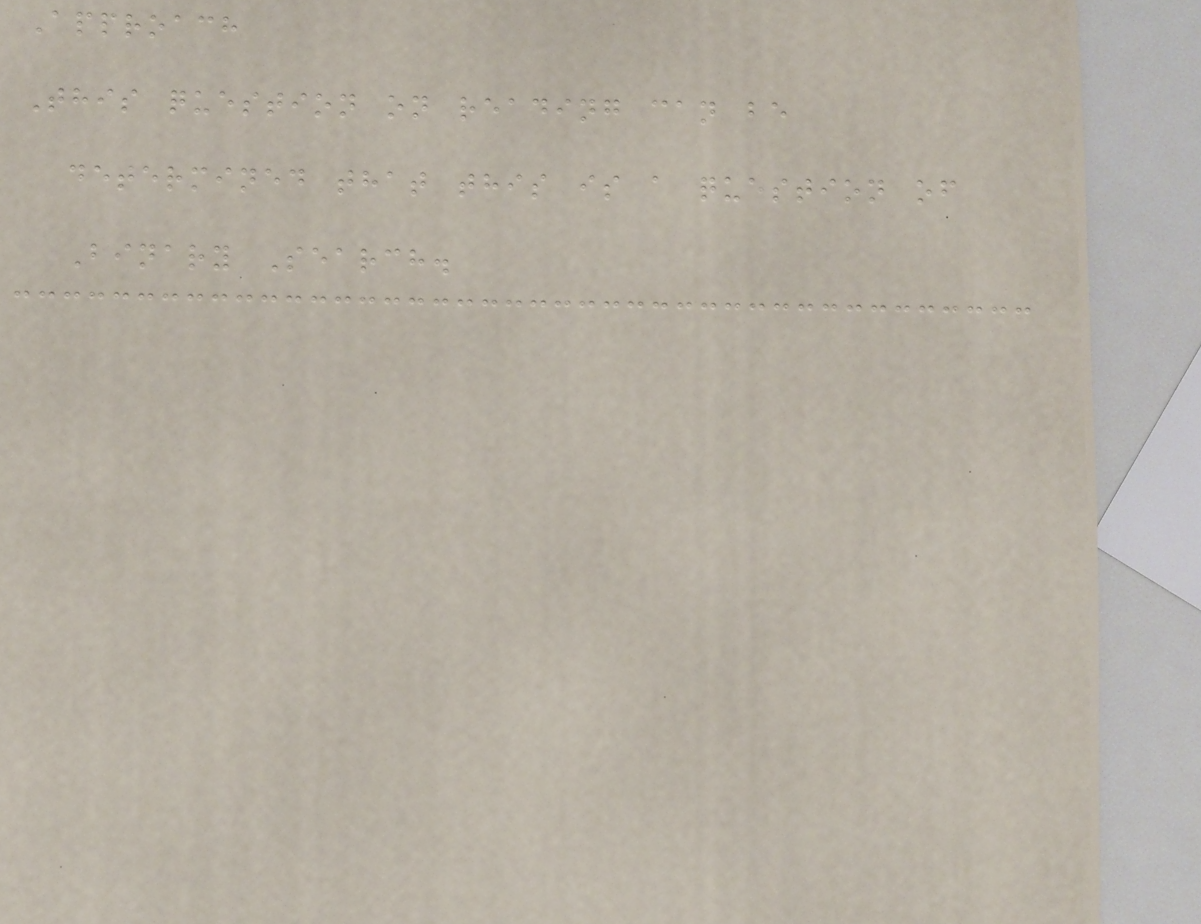Approach
This question on reading can be
determined that this is a question of
Binary Search.
